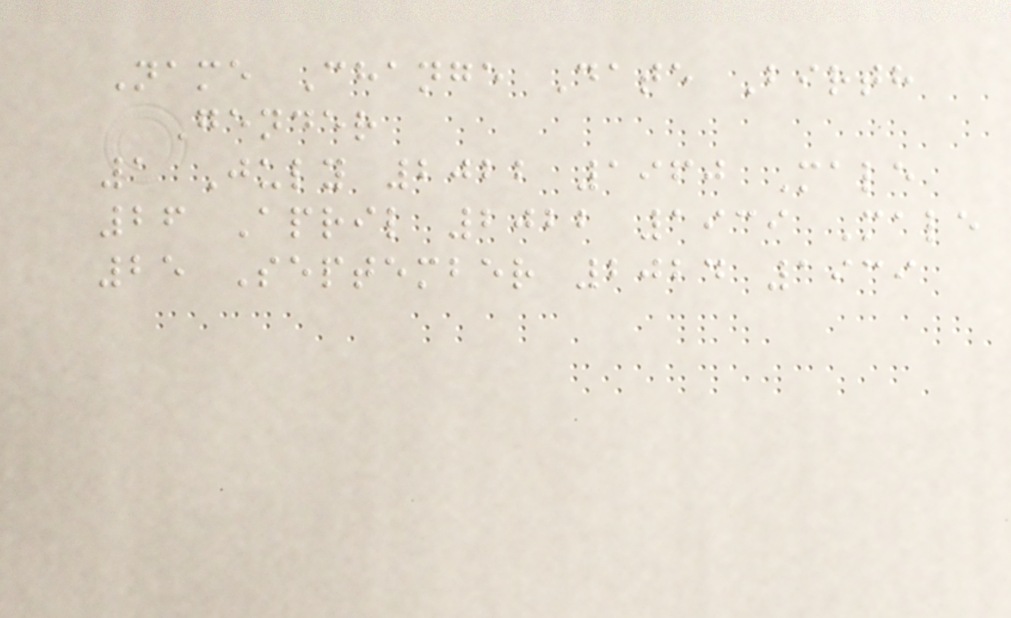Name Change Date Birth
Gender
1 July 2022 1960 Male
26 April 2022 1939 Male
25 September 2024 1939
